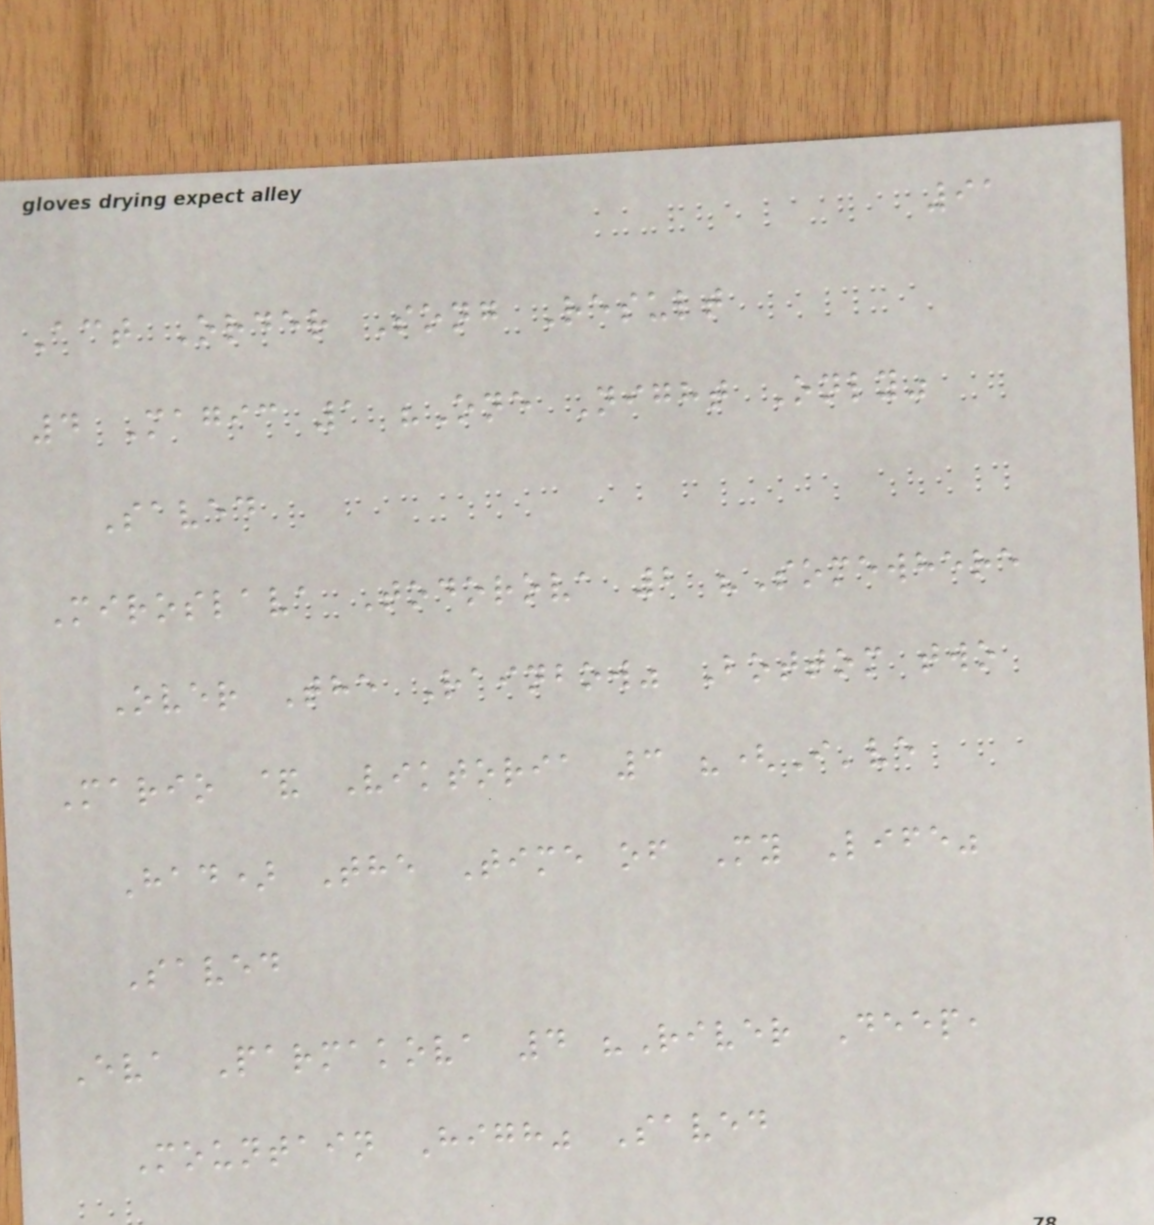91
Act Order Song Result
4 Magic 1 "One Night Only"
Saved
Miroslava Todorova 2 "Somewhere
Over The Rainbow" Bottom two
Mario & Viktoria 3 "(I've
Had) The Time of My Life"
Saved
Eva Parmakova 4 "River Deep,
Mountain High" Saved
